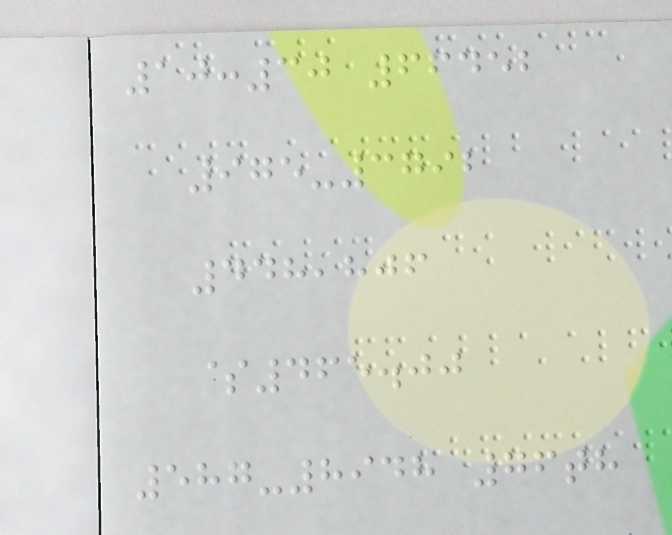10:30 66452
975-3792
448,806
$465.00
587-8948 76th
